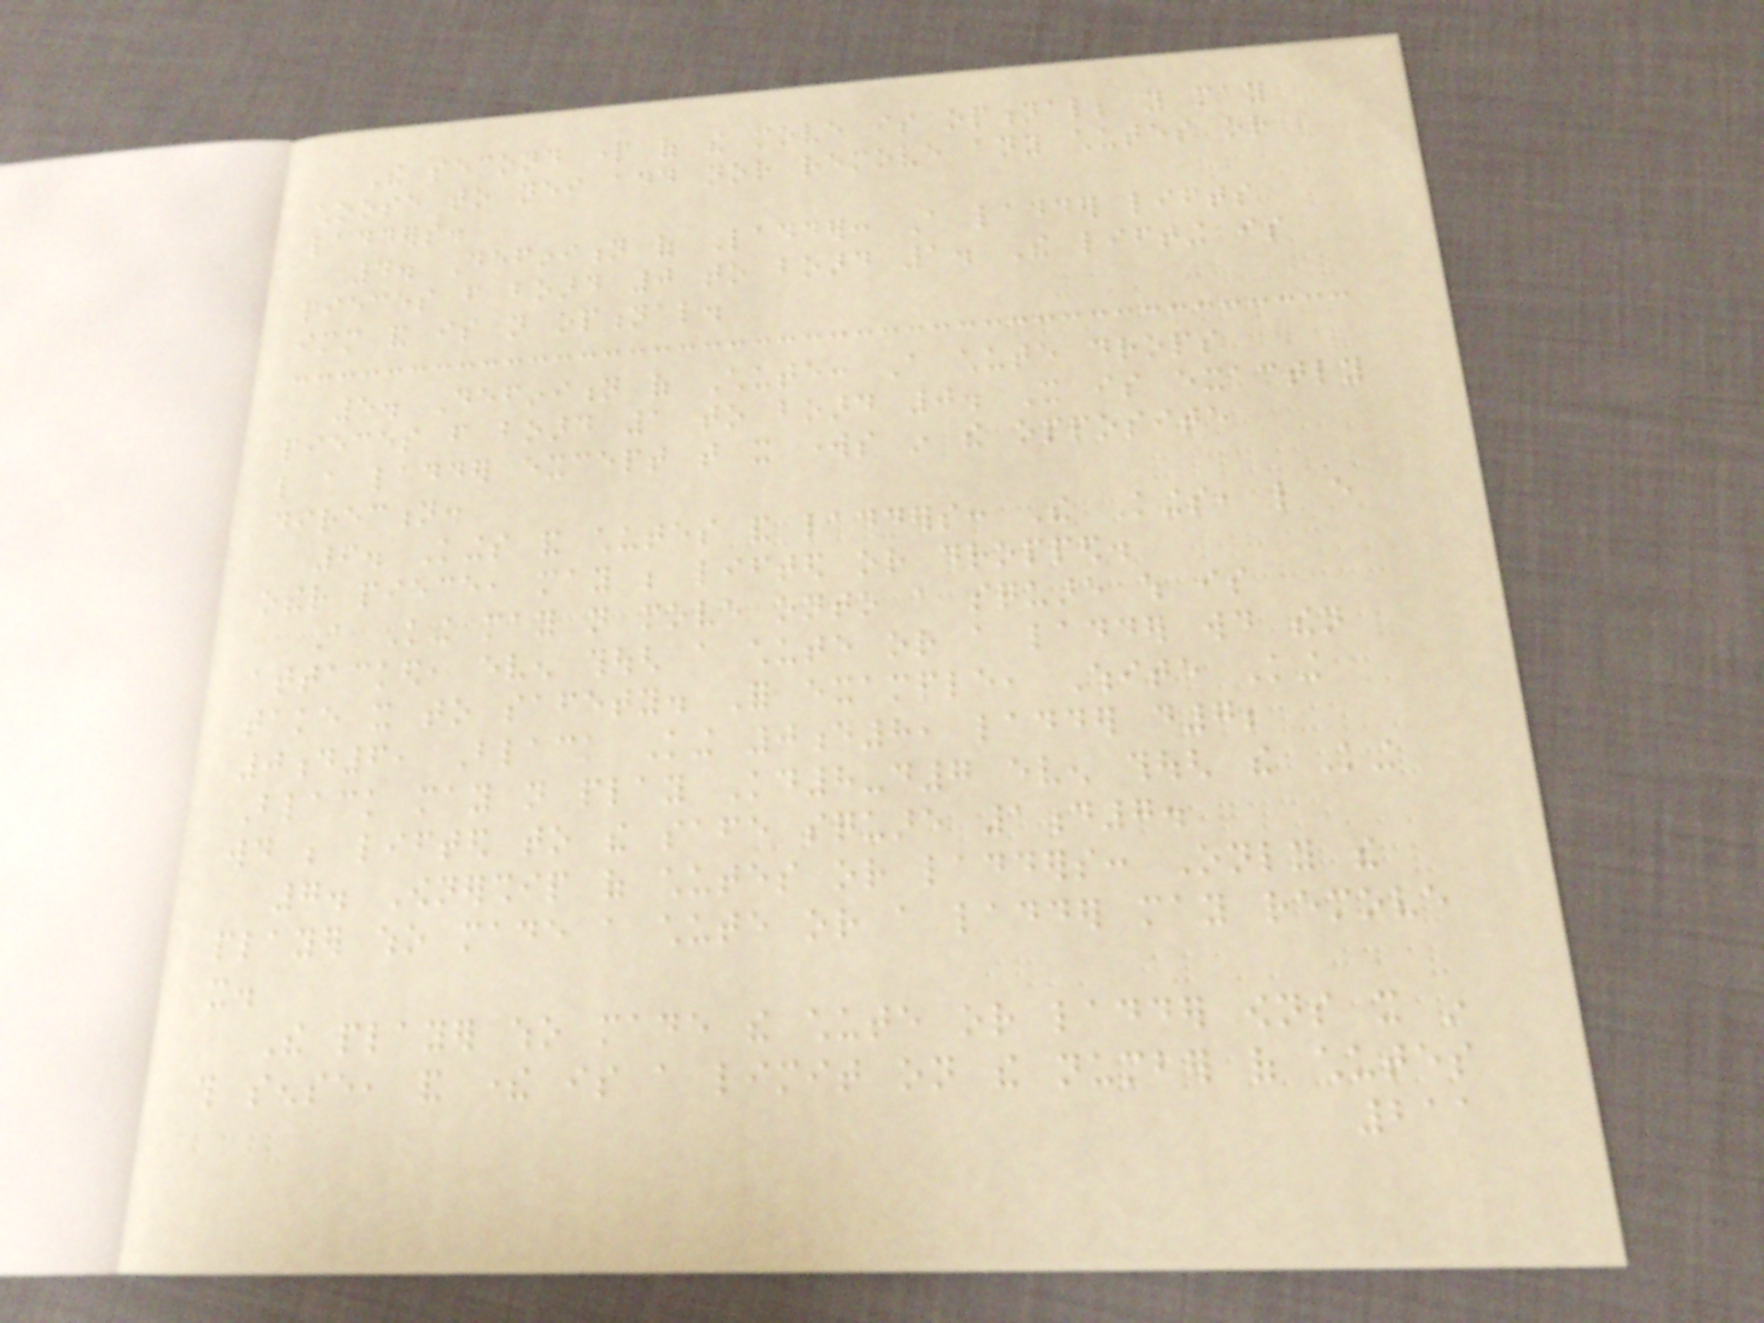The second part of the move is optional; you may
choose to neither add nor remove any chutes or
ladders.
4. Definition of Ladder: A ladder lifts
pieces from board 0 to board 1. The lifting is
immediate and is not optional.
5. Definition of Chute: A chute drops
pieces from board 1 to board 0. It is exactly
like a ladder except that it works in the opposite
direction.
6. Kings and chutes and ladders: The Kings, like every
other piece, may be lifted or dropped.
A King may not move onto a square which is
attacked, even though a chute or a ladder would then
take it to safety. For example, White King
0d6, Black King 0d8, ladder d7;
Black may not play Kd8-d7 even though the King
would be lifted to the safe square 1d7.
7. Ownership of chutes or ladders: Only the
player who made a chute or a ladder may remove
it.
The player who made the chute or ladder owns it in
this sense, and there is a limit on the number of chutes
211
